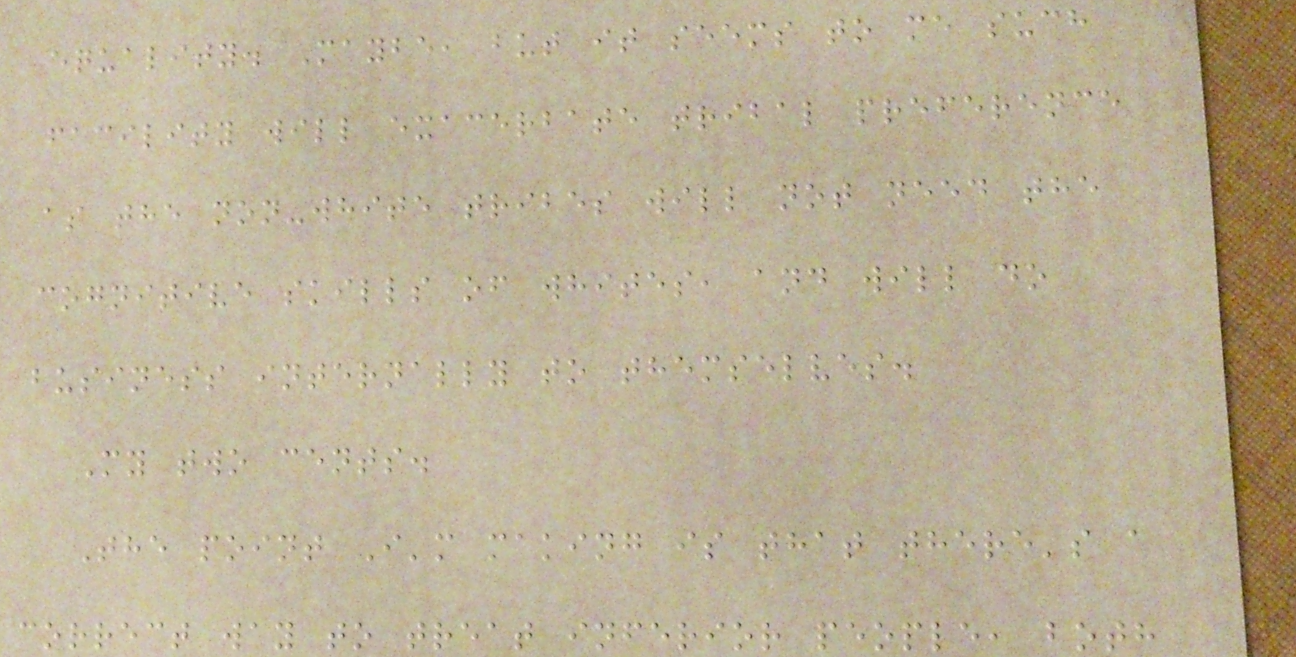equality. Maybe, but it seems to me such
facility will exacerbate tribal preference
as the non-white tribes will not need the
cognitive skills of whites, and will do
business internally to themselves.
My two cents.
The point I'm making is that there's a
correct way to treat inferior people, both
